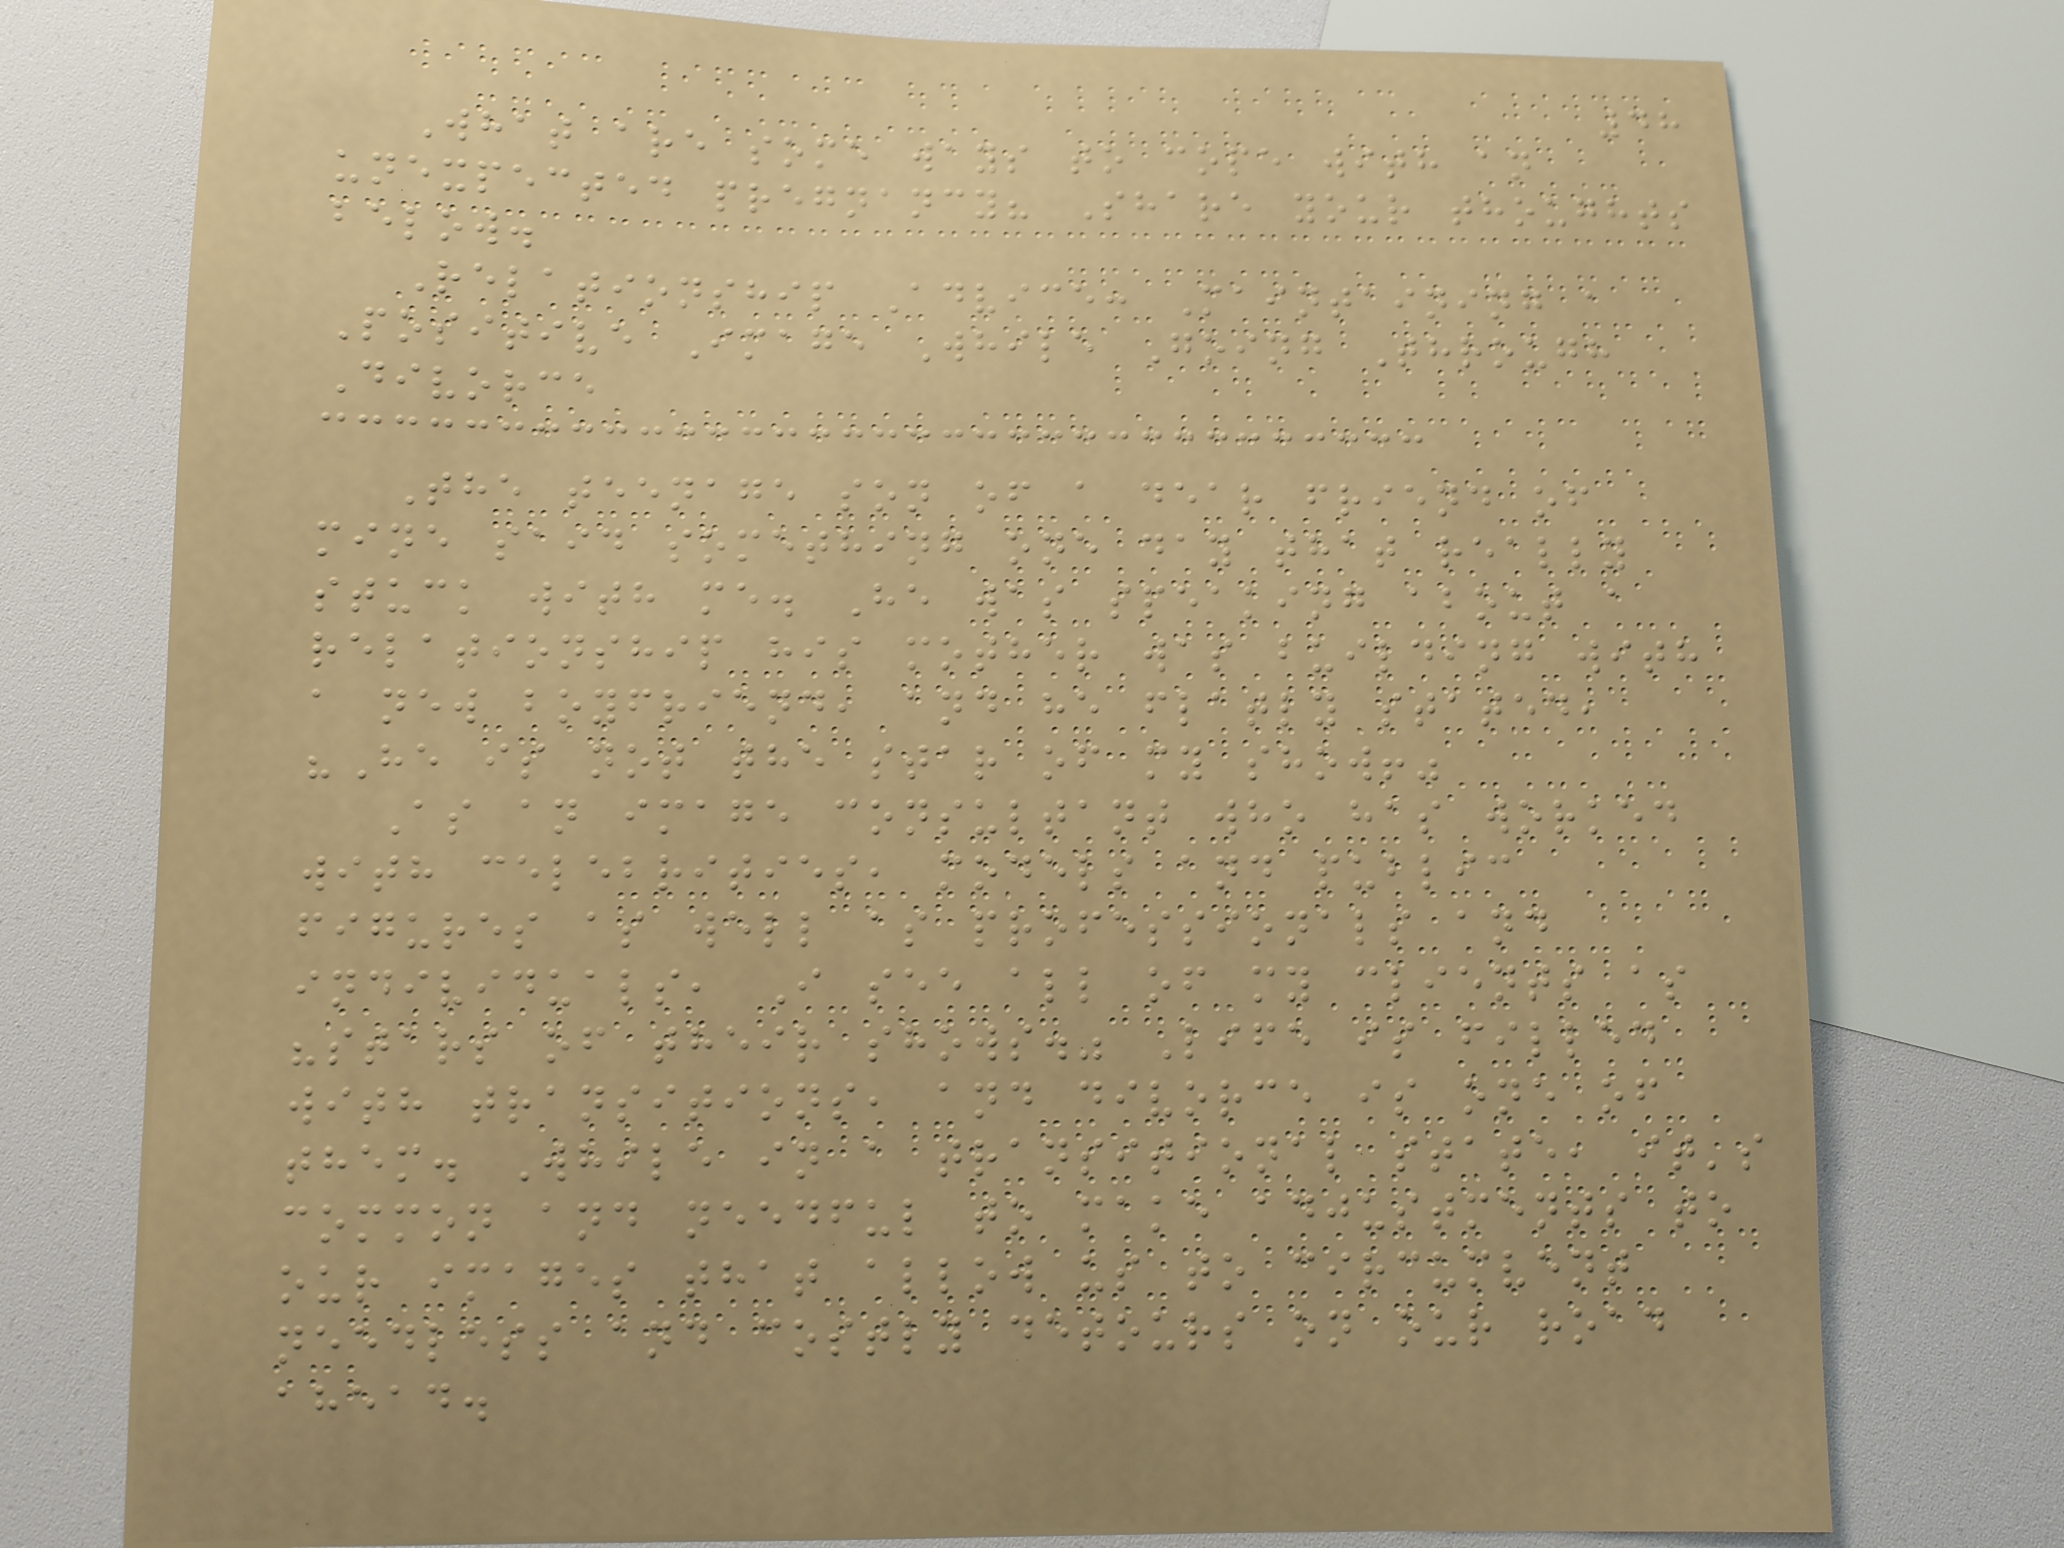48
What are some ways to cope with an
unexpected pregnancy? Share your thoughts
below.
Relationship Advice: Maintaining a
Positive Image While Going Through
Divorce
The teenage son of a dear friend of
mine said something one day that really
stuck with me. He was speaking about a
relationship his mother was building with
a new boyfriend, and he flatly stated,
"He is not the star of my show!"
As an image consultant who has worked
with celebrities, models and public
figures as well as professionals and
individuals, I see all of my clients as
"stars of their shows." Life is filled
with transitions, and divorce is one of
them. While in a transitional state, it's
common and needful to make adjustments to
our images that allow us to circumvent
needless and costly detours on our road
ahead.
